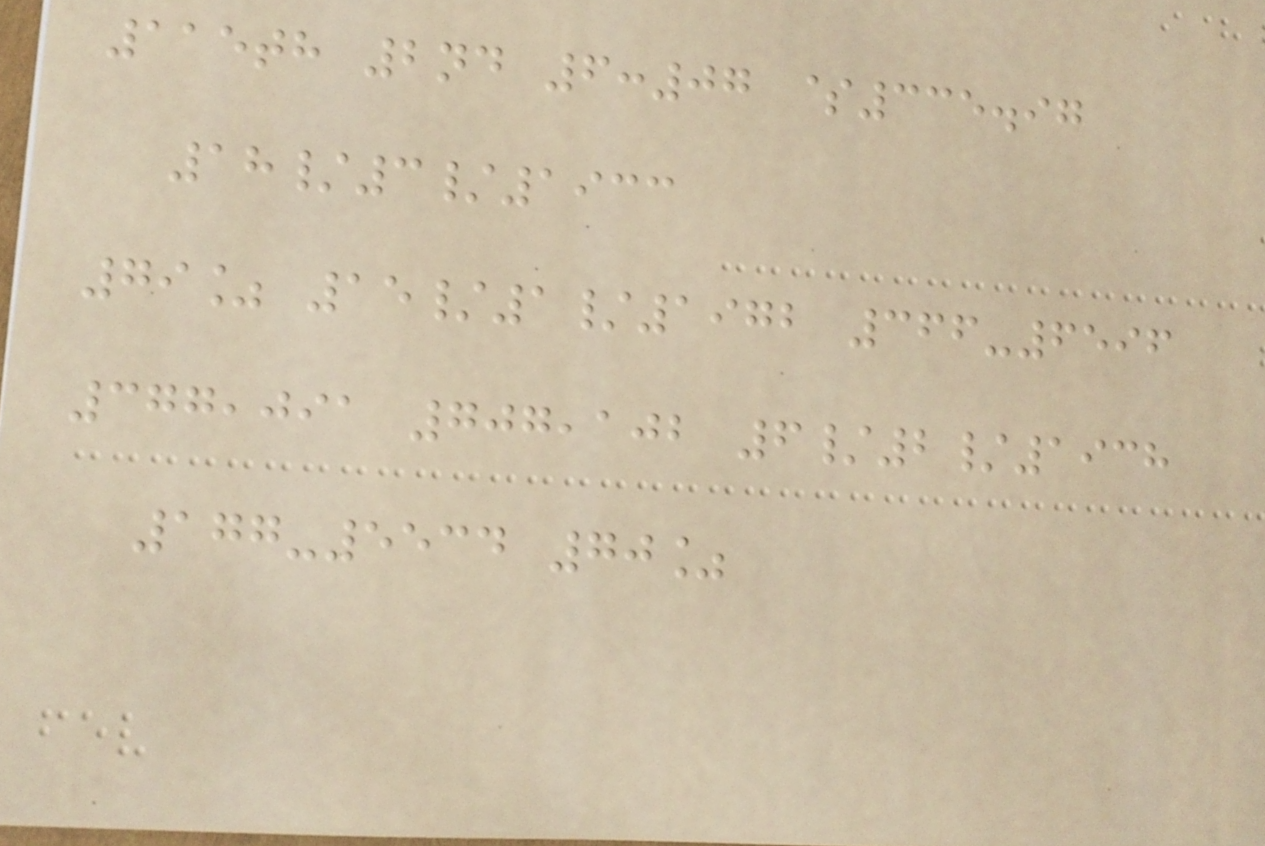115th 2nd 6:07 $335.97
18/3/1933
79% 15/1/1972 366-6596
377,091 707,102 6/2/1938
177-5534 70%
